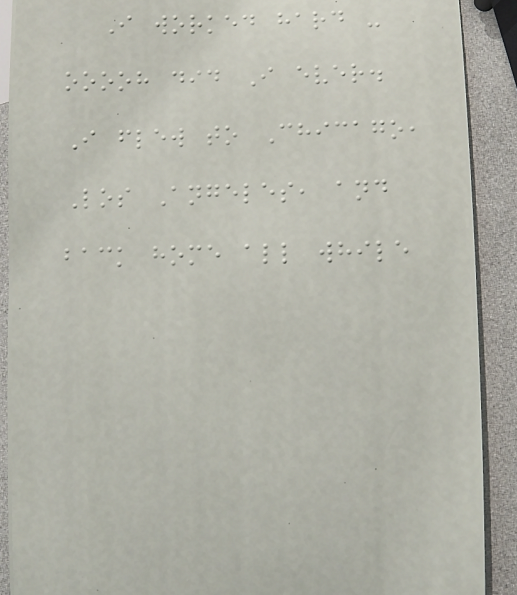I worked hard -
ooooh did I ever.
I flew to Chicago,
Los Angeles, and
back home all while
